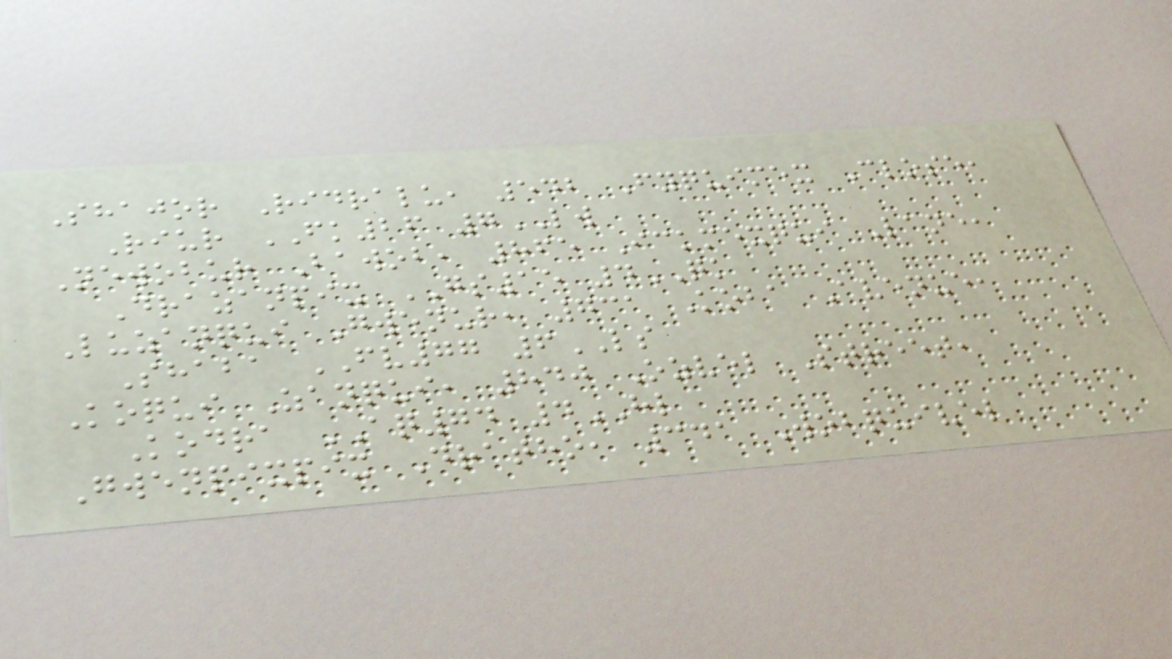Shajor Ridralu, 542 Fyquimex Close,
Riur FK26 7LW
Newobur Bawob, 865 Ickmexqui Lane,
Drazanpix GS15 4QK
Luzanqui Gwenur, 731 Koba Avenue,
Shaba FV77 6LS
Koqui Zanqui, 840 Ozvel Street,
Kodra AQ74 4HL
Gwenpixpix Dratho, 341 Wobquivel
